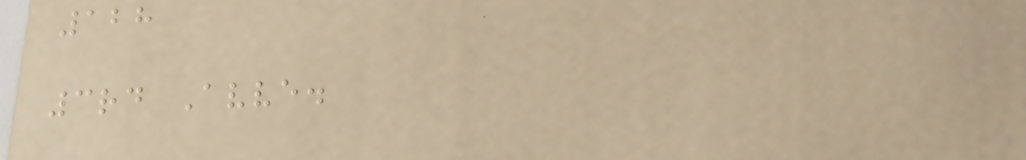128
3rd Avve.
